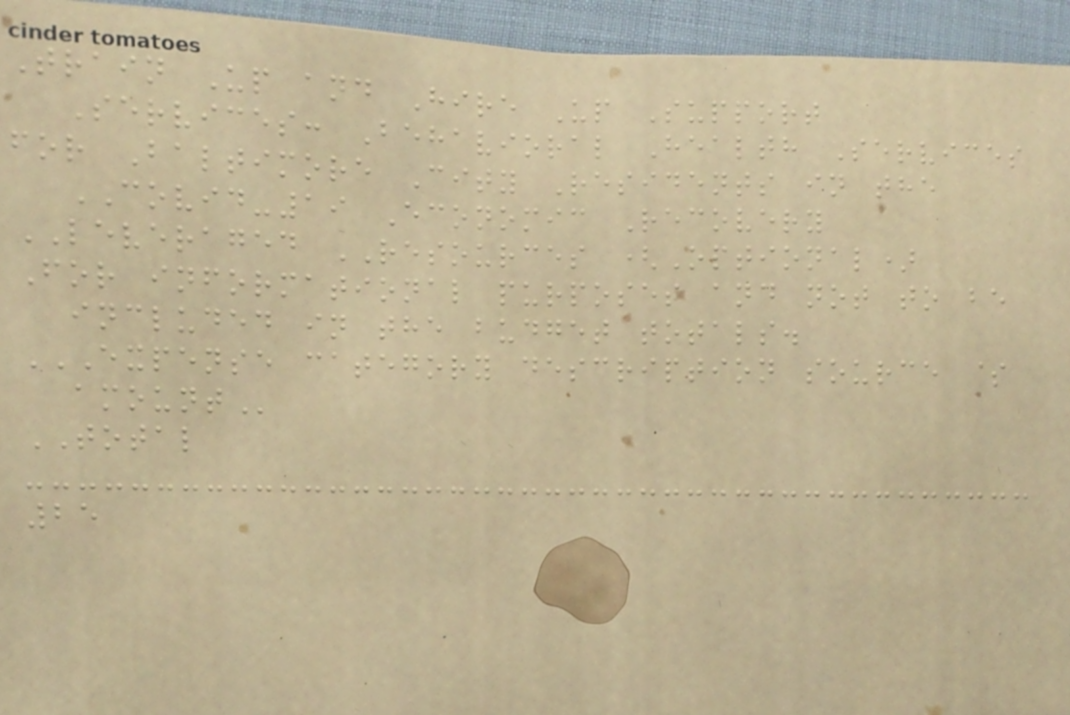Train Up and Hire Up Support
Services: Behavioral Health Services
for Baltimore City Residents in the
COVID-19 Economic Recovery
LEVERAGED RESOURCES (Optional)
For informational purposes and not to be
included in the budget totals.
EXPENSE CATEGORY DESCRIPTION SOURCE $
AMOUNT
TOTAL
25
